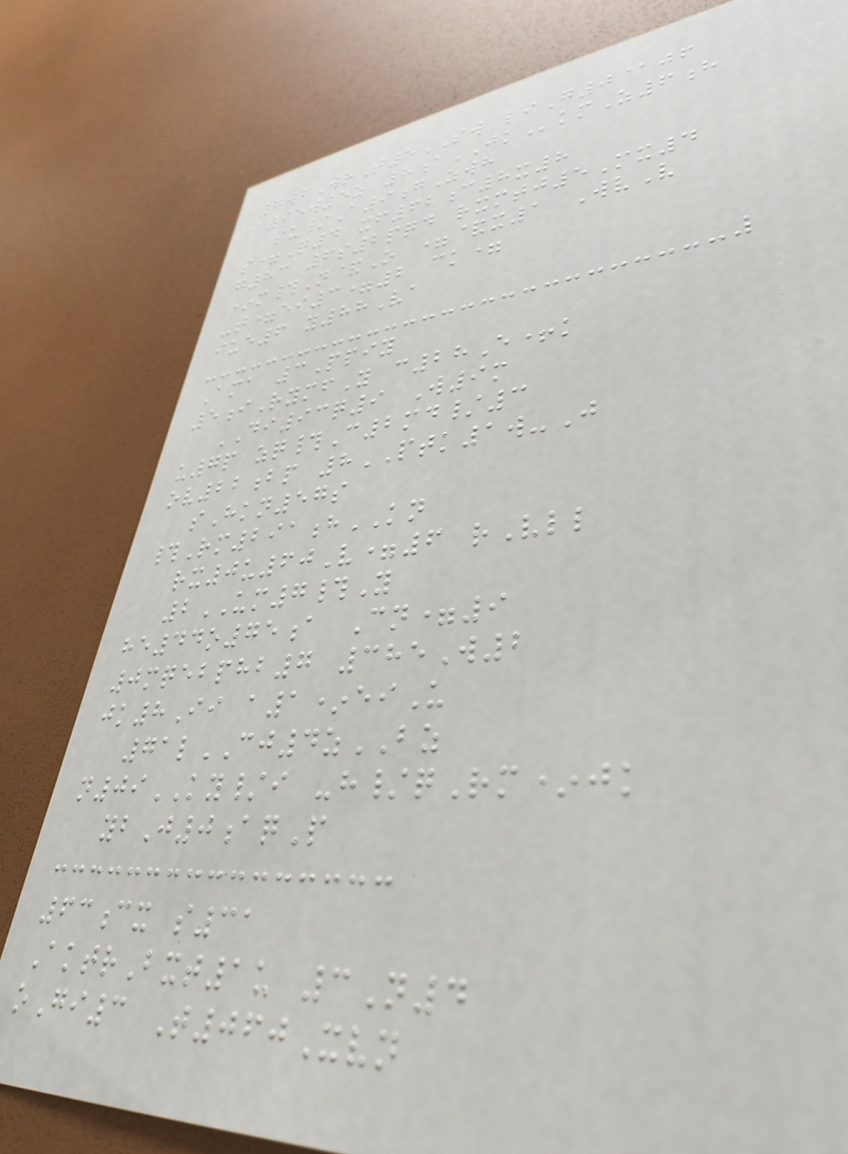7wbWrT5SW liG0@jf
b95w5z 8aJKkmZ6h
su/A9gZwh
s=Q4 xf62c8x8
g83 6s2pqd rxmtj5Mx4
*m#N&O =&x1 WvV
-t=ei3=2 ck=
iue6 y88Va
Ama 3Ppiy
5iRymfY c28E+k
DI93q9 W9m
u7p zq#C2md/3
ov22bp 8PTK1w-J
sHkn57s
#Rm291hKN
rx0u60V=6 rVll
2UM7#Y
he44o75a Cn=9
0mqebphb7 385W2
jk8Ii a1*eiU
71lCJ4zBZ
n09KY/i -h/qRm*jk
ybJ0aqP
63cx s31
AktrBxt1u 3N4
oGi3 T060Xvn
